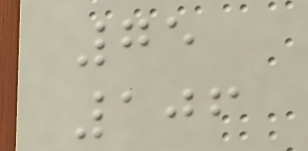75
106
